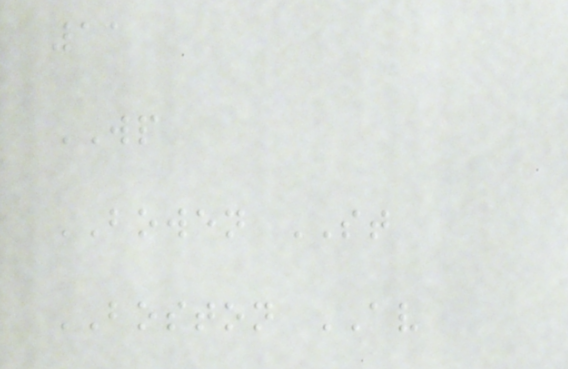11
WP
BOWEN ST
BOSTON AV
